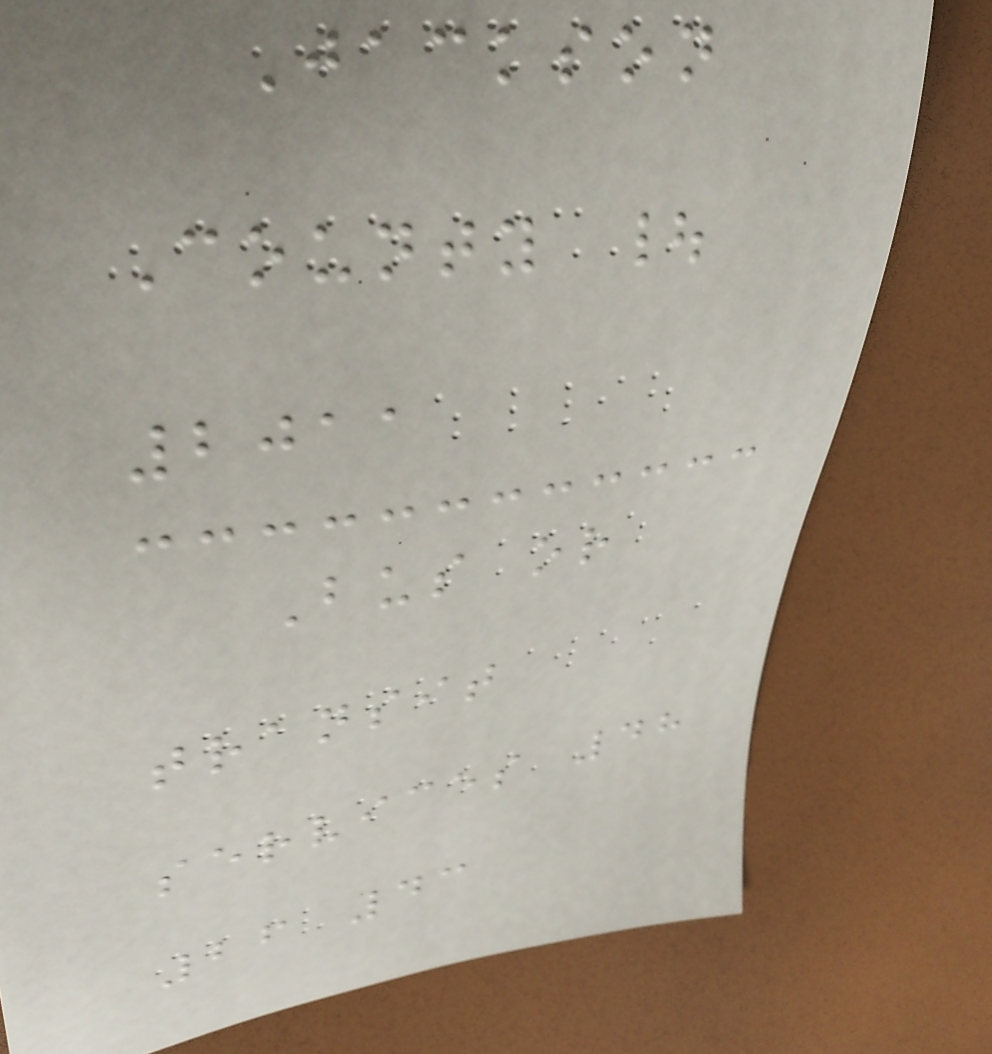Jackson
County |
2011
Bus or
transit
services 48
26 43
